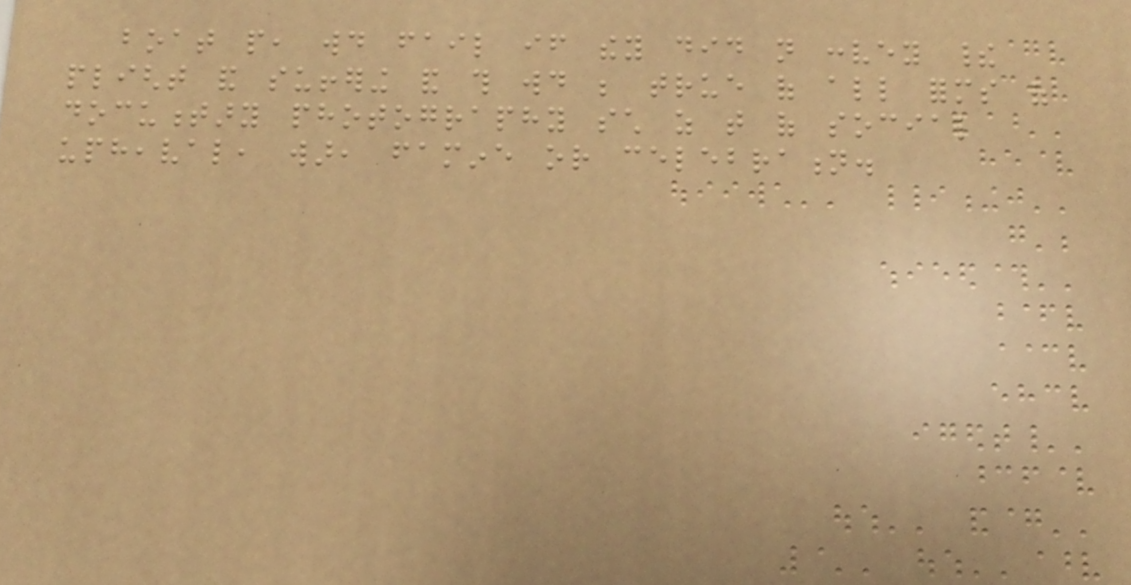boat people, would fail if they did not convey their
plight and suffering and this would be true of all forms of
documentary photography such as that of social
upheaval, war, famine or celebration.
